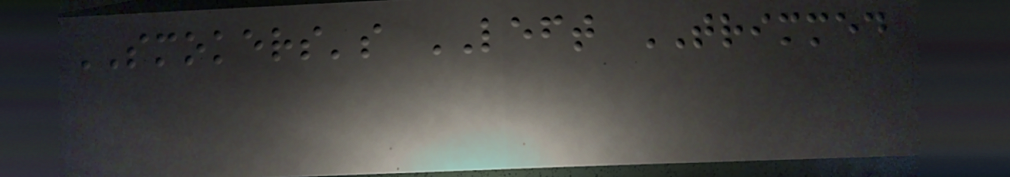SMOKERS's LEFT TRIMMED
